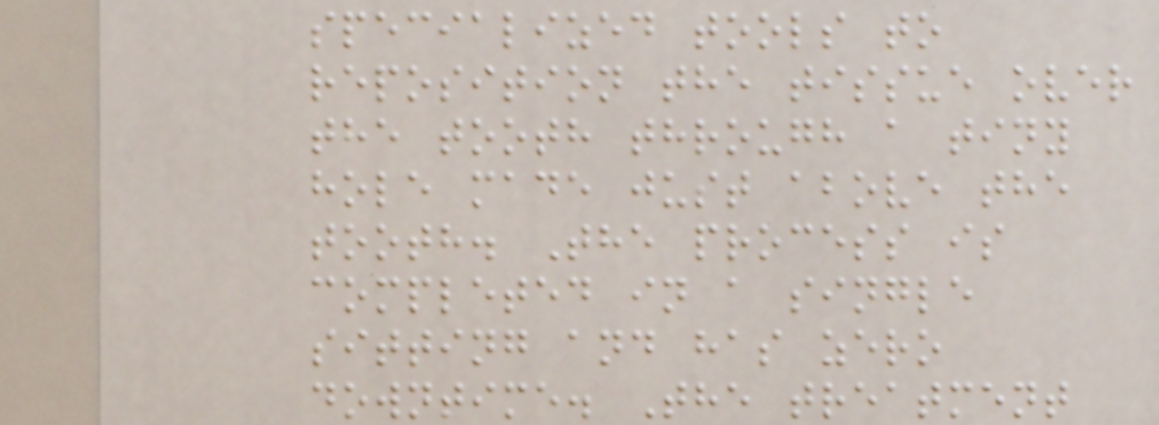specialized tools to
reposition the tissue over
the tooth through a tiny
hole made just above the
tooth. The process is
completed in a single
sitting and has zero
downtime. The treatment
